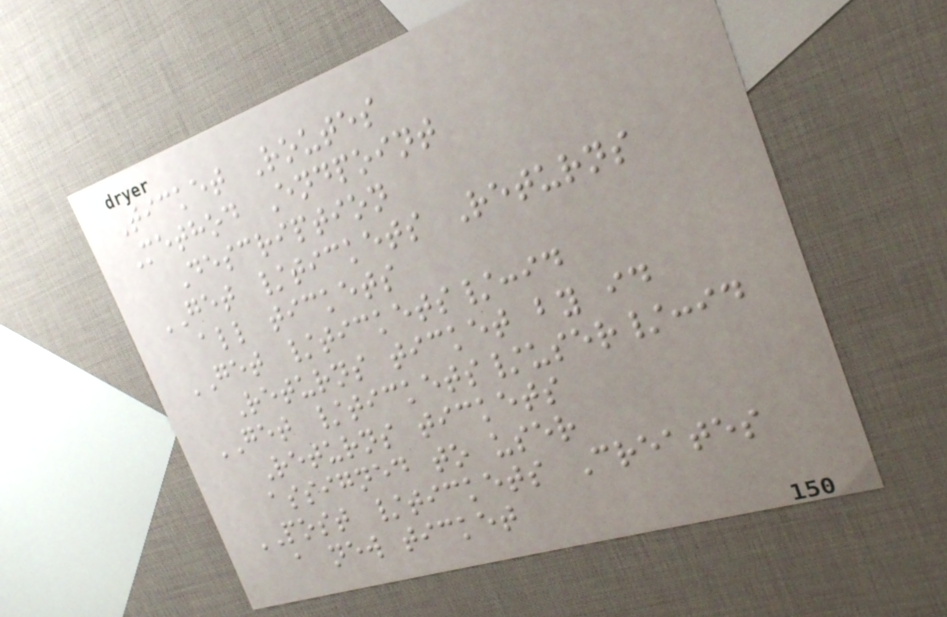Ticket Routes
Method Endpoint
Description
GET /tickets Returns
all tickets
GET /tickets/:id
Returns ticket by id
GET /tickets/user/:id
Returns tickets
assigned to user
POST /tickets Creates
a new ticket
